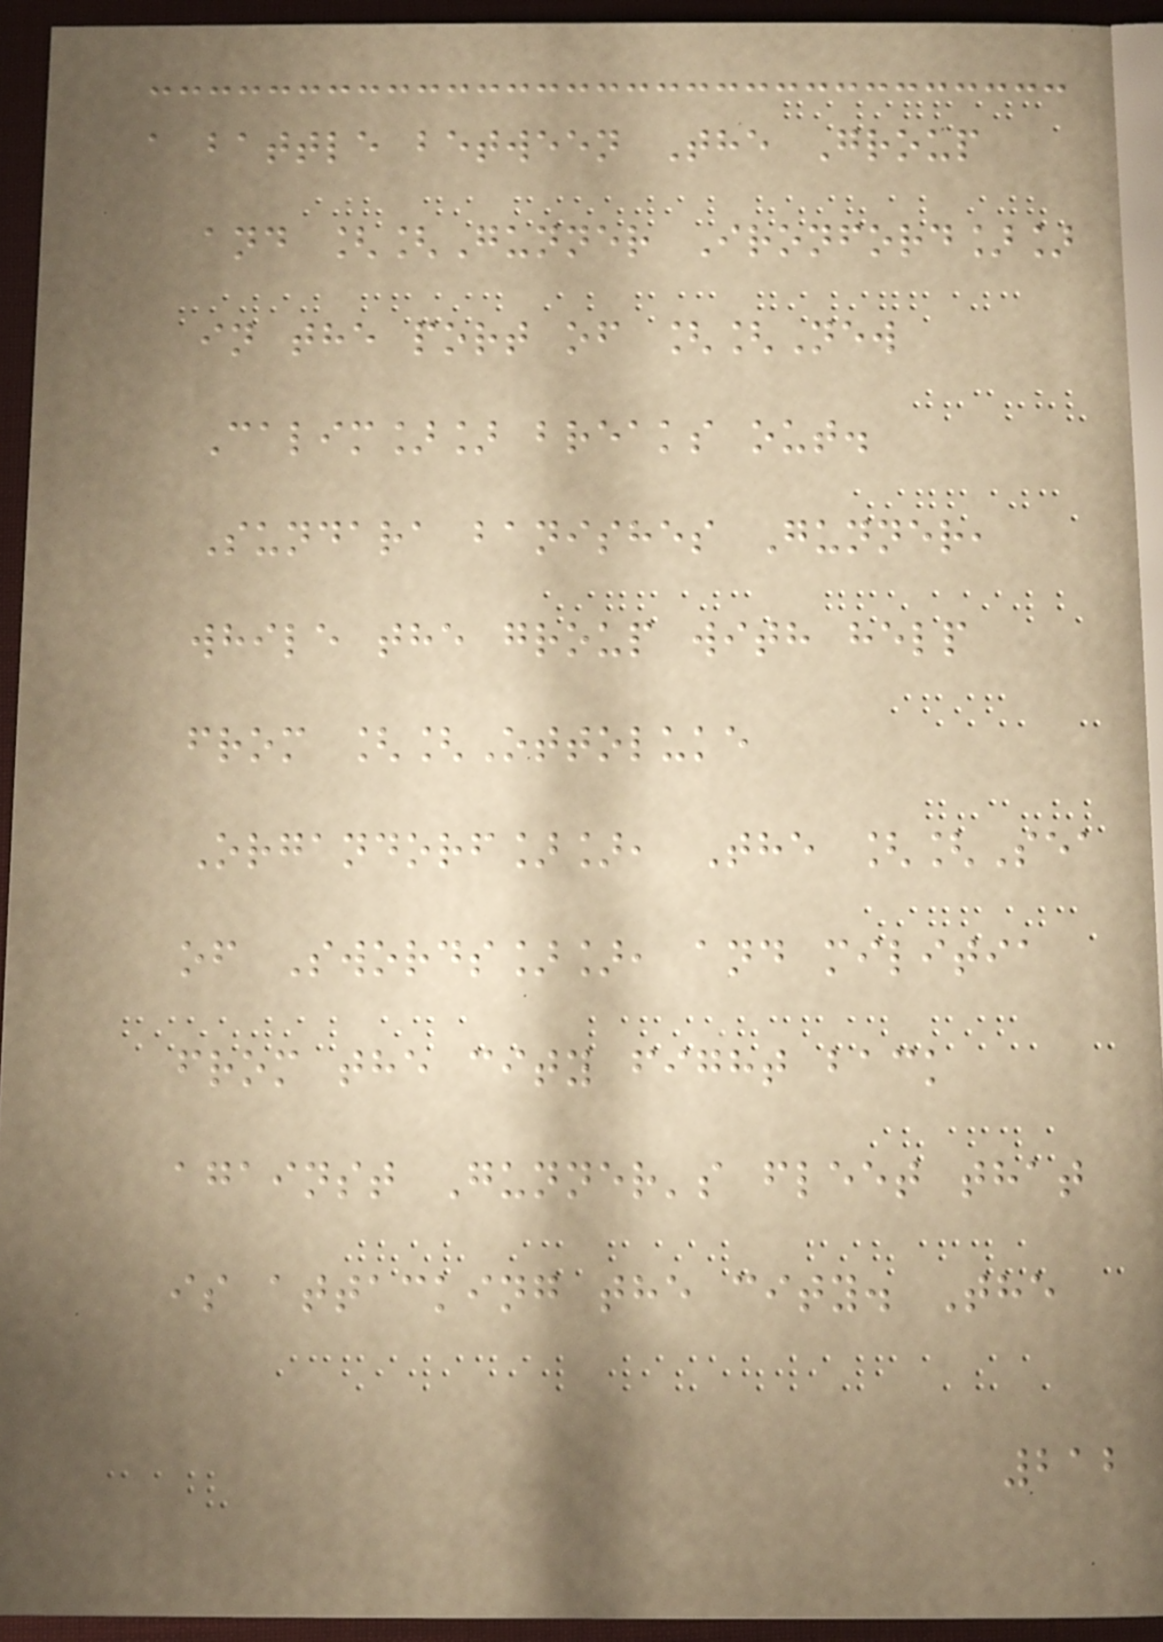a battle between The Group
and [[Gunner Ironford]]
in the port of [[New
Calim]] breaks out.
Sundara banishes Gunner,
while the group with help
from [[Ottoluke
Organdorf]], The [[Sea
of Swords]], and militia
from the city fight back
against Gunner's fleet that
is attacking the city. The
212
